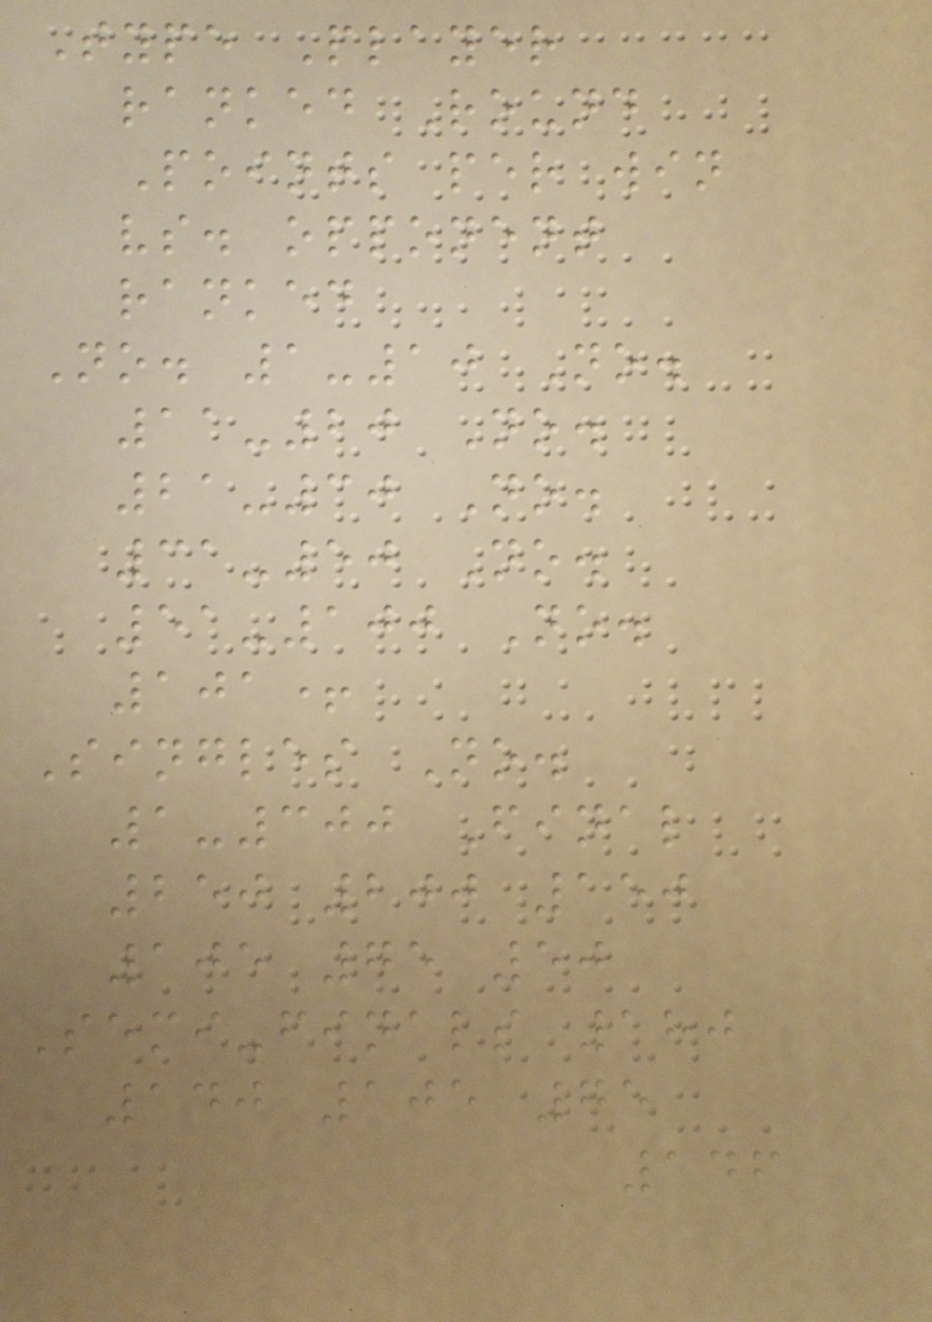Type Player
ranked Round
Points per win
vs. opponent
ranked
No. 1-10 No.
11-20 No.
21-30 No.
31-50 No.
51-100 No.
101+
Singles No.
1-300 Final
250 200 150
105 75 50
Semi-finals 180
140 105 75
146
